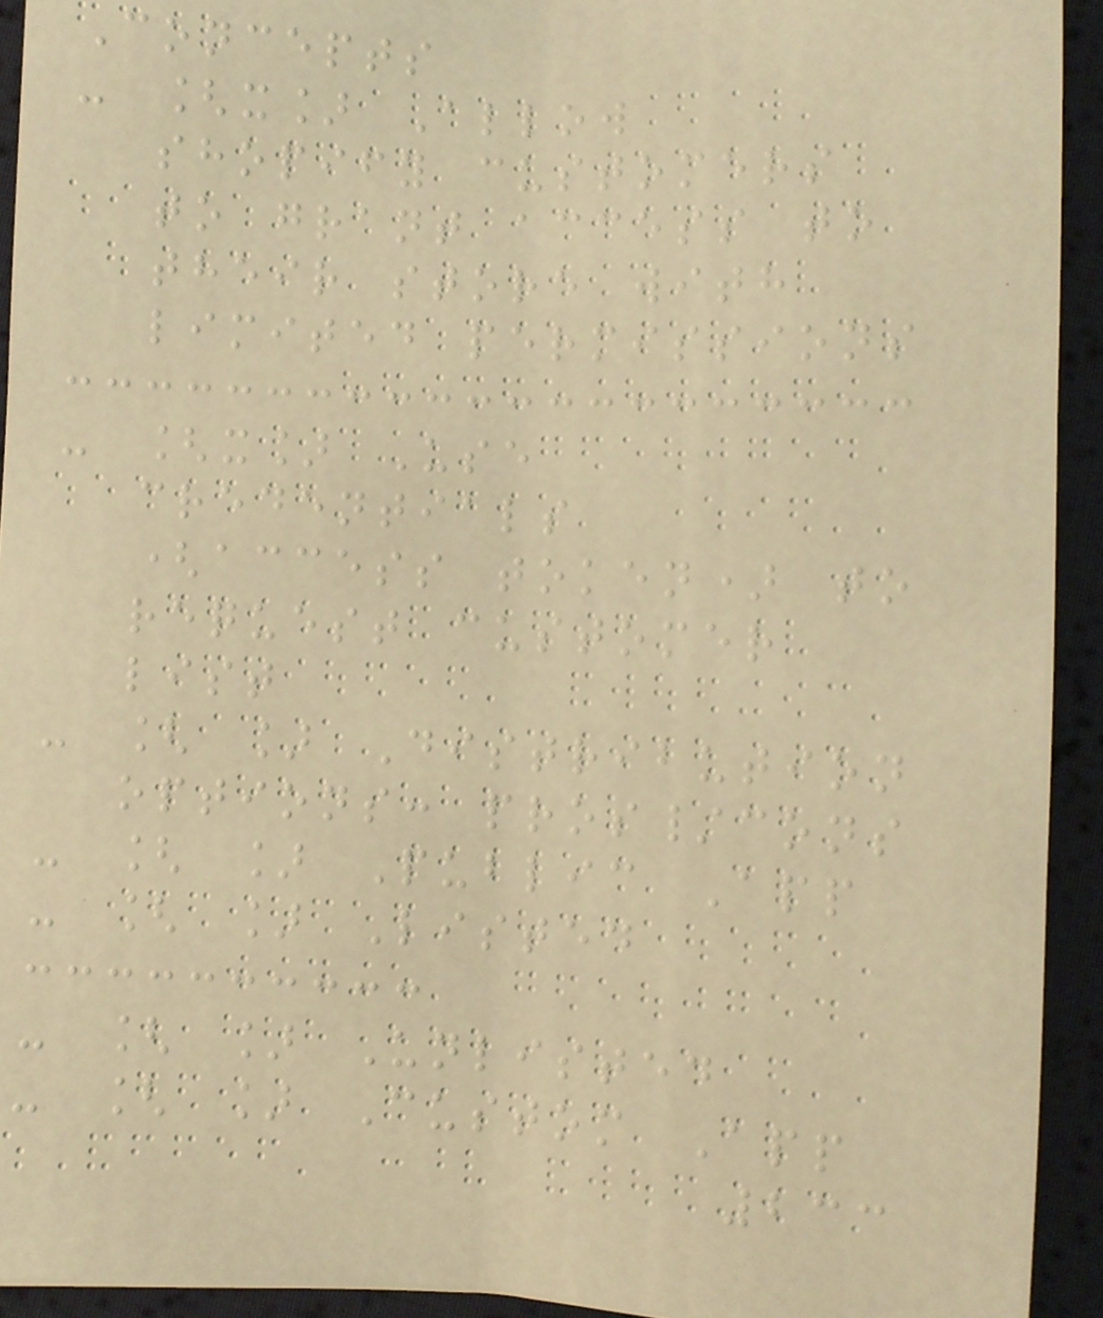Concepts
- [x] Allow
shopify customers
to grant access to
their store with
limited permissions
- [x] Use
credentials
(access token) to
request customer
list
- [ ] Distribution
options: pros/cons
- [ ] Public App
- [ ] Listed
- [ ] Unlisted
- [ ] Custom App
233
